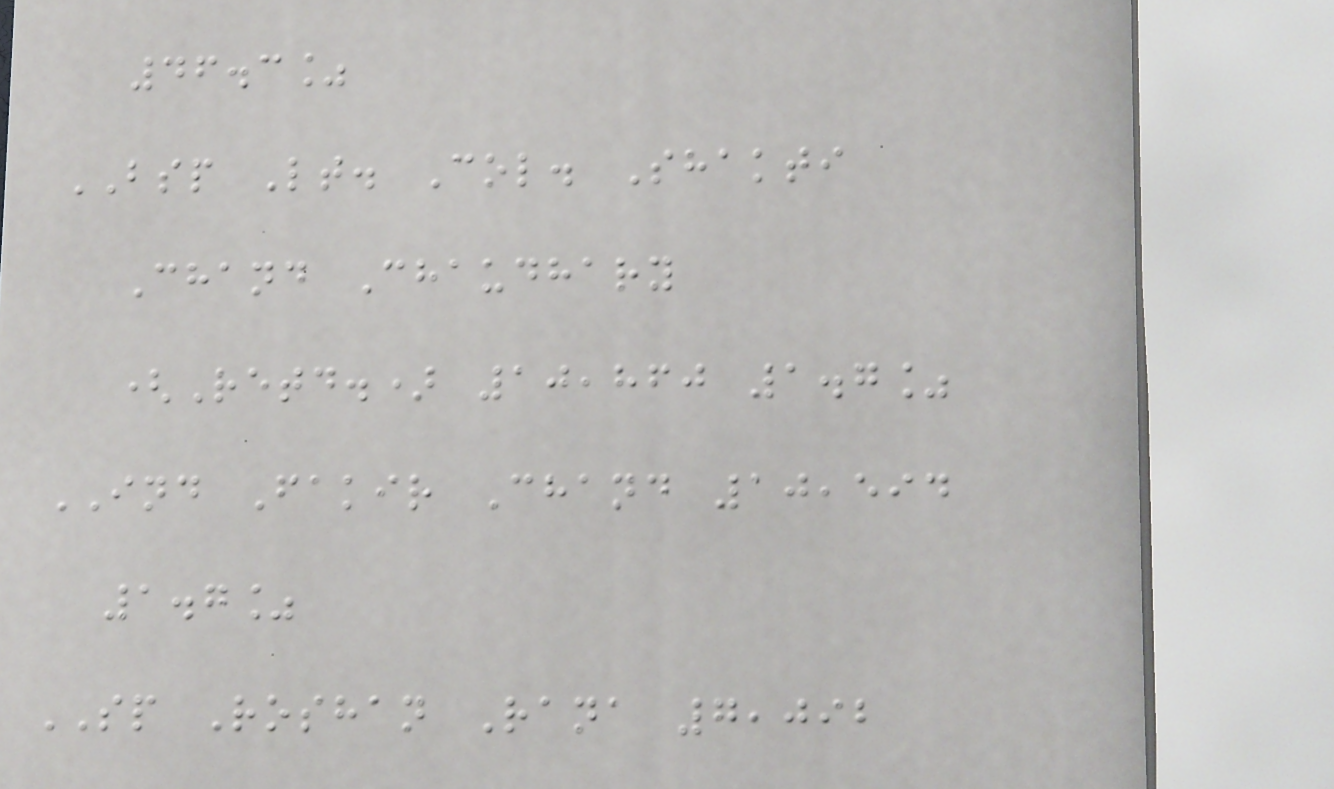46.3%
BSP Lt. Col. Shakti
Chand Chaudhary
(Retd.) 10,860 1.7%
IND Fakir Chand 10,594
1.7%
SP Roshan Rana 7,092
